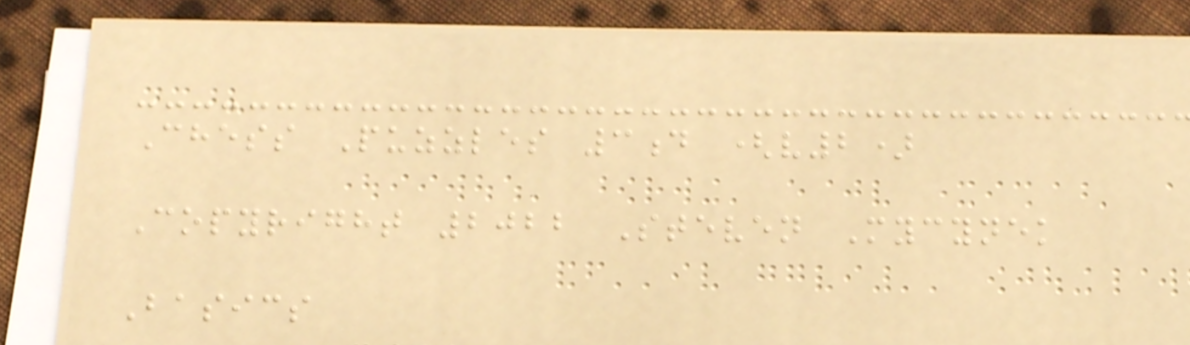Chess Puzzles 3d (v2)
Copyright 2022 Steven Mycynek
Basics
